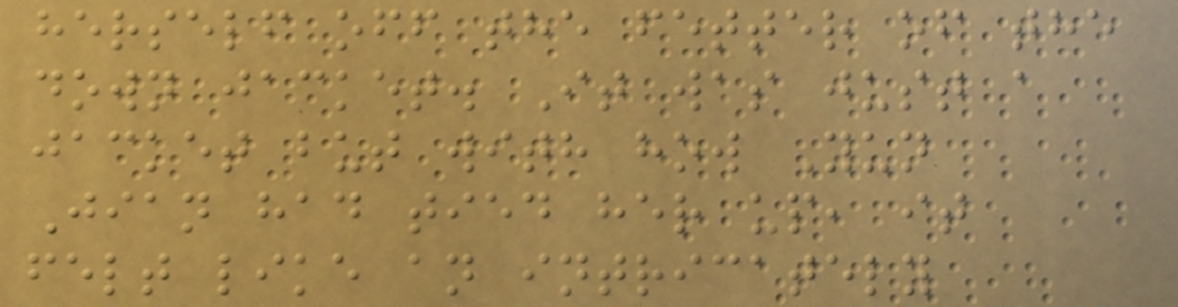herself off the fetter of the
down jacket. It was just a
jacket but with how Yun
Jian had tied her up, it
felt like an intricately
